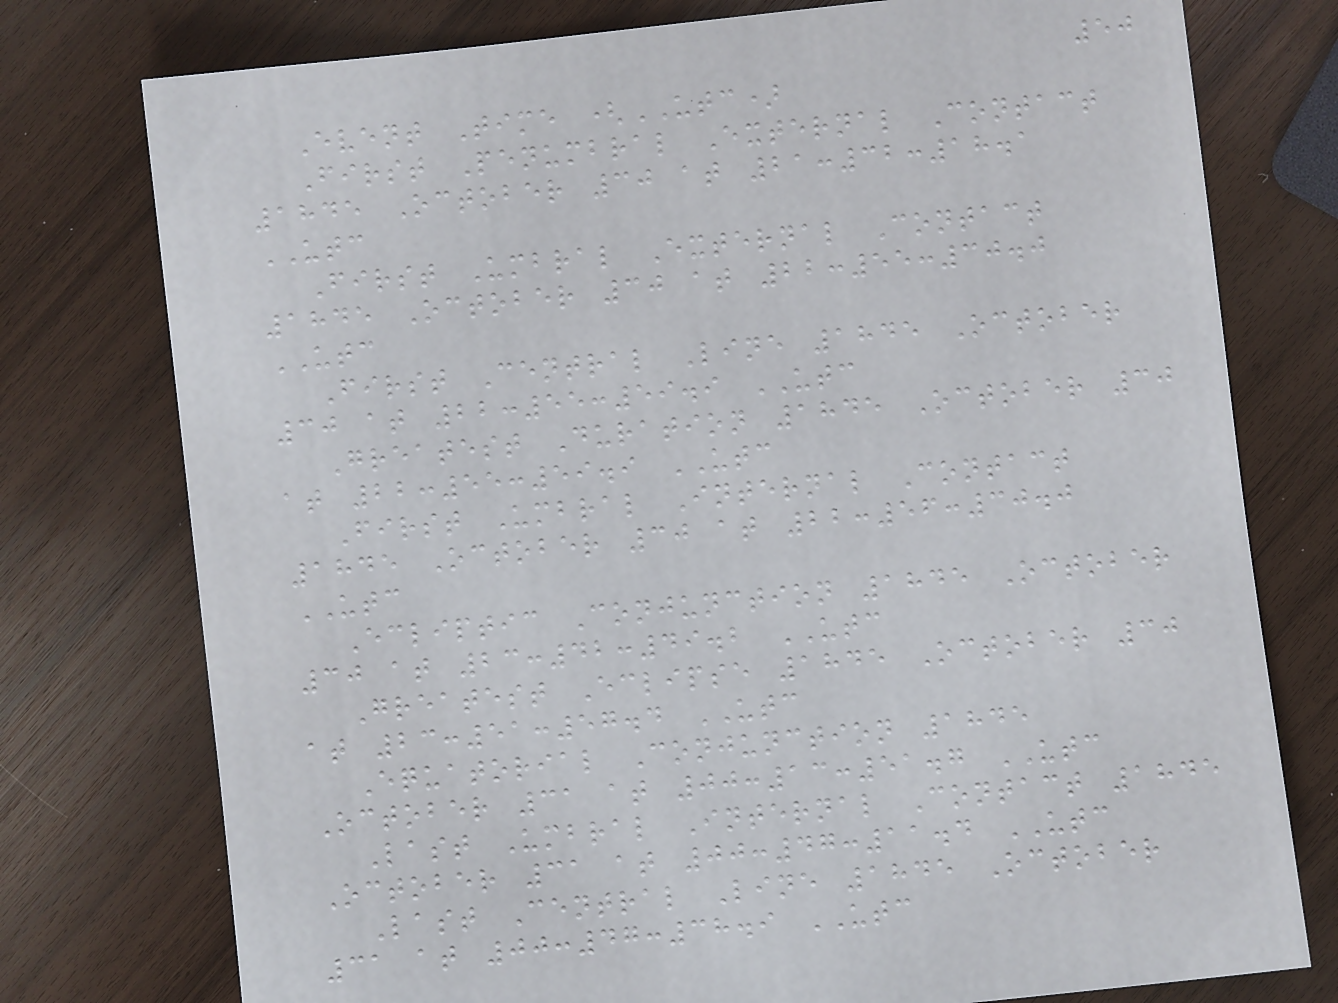50
Event Time (UTC)
First Penumbral External Contact
1845 October 30 at 21:32:18.1
UTC
First Umbral External Contact
1845 October 30 at 22:55:30.0
UTC
First Central Line 1845 October
30 at 22:55:59.9 UTC
Greatest Duration 1845 October 30
at 22:55:59.9 UTC
First Umbral Internal Contact
1845 October 30 at 22:56:30.0
UTC
Ecliptic Conjunction 1845 October
30 at 23:42:49.2 UTC
Greatest Eclipse 1845 October 30
at 23:51:57.4 UTC
Equatorial Conjunction 1845
October 31 at 00:13:51.7 UTC
Last Umbral Internal Contact 1845
October 31 at 00:47:11.4 UTC
Last Central Line 1845 October
31 at 00:47:38.9 UTC
